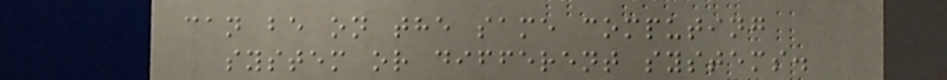can be on the same computing
system or different systems.
